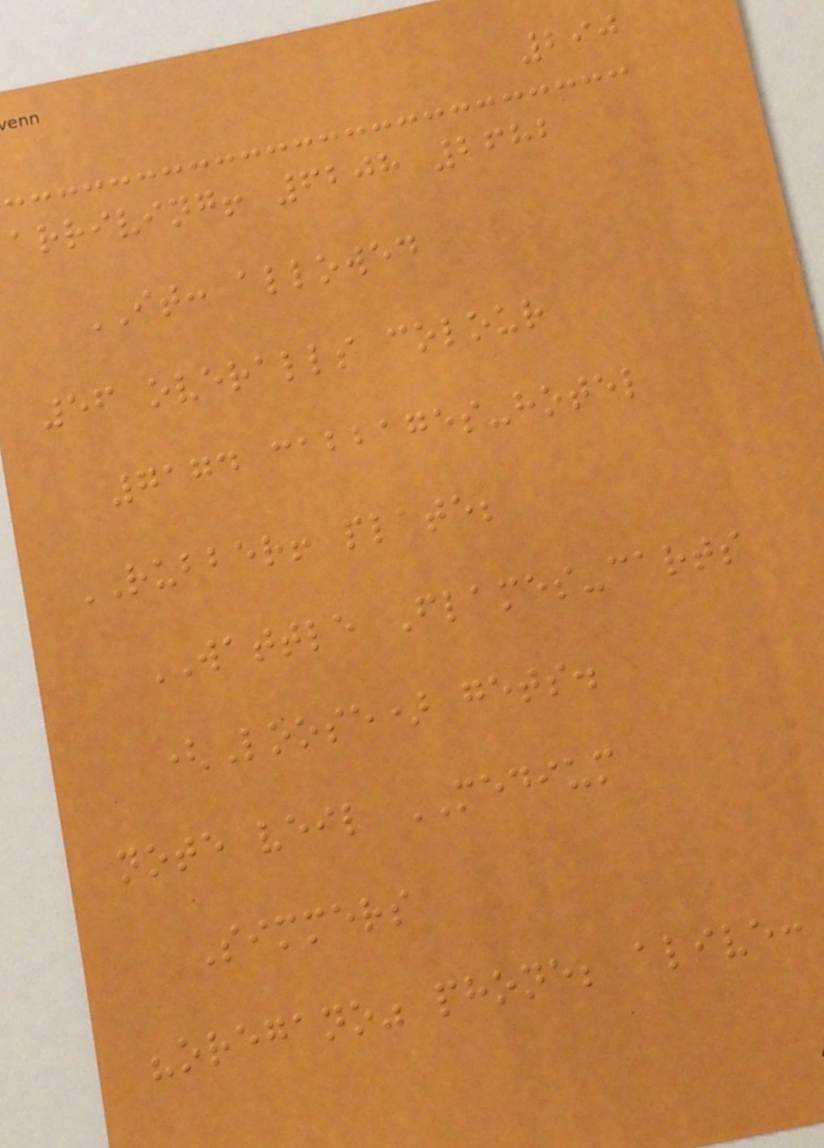290
arriving! 6208 2682
IT: allowed
56 overalls colour
7174 cabbages-hotel
RUBBER! plate;
WATTLE Flames-carts
(Loose) gets.
note veil MEDIUM
Simmers
"oregano" phone; alive:
